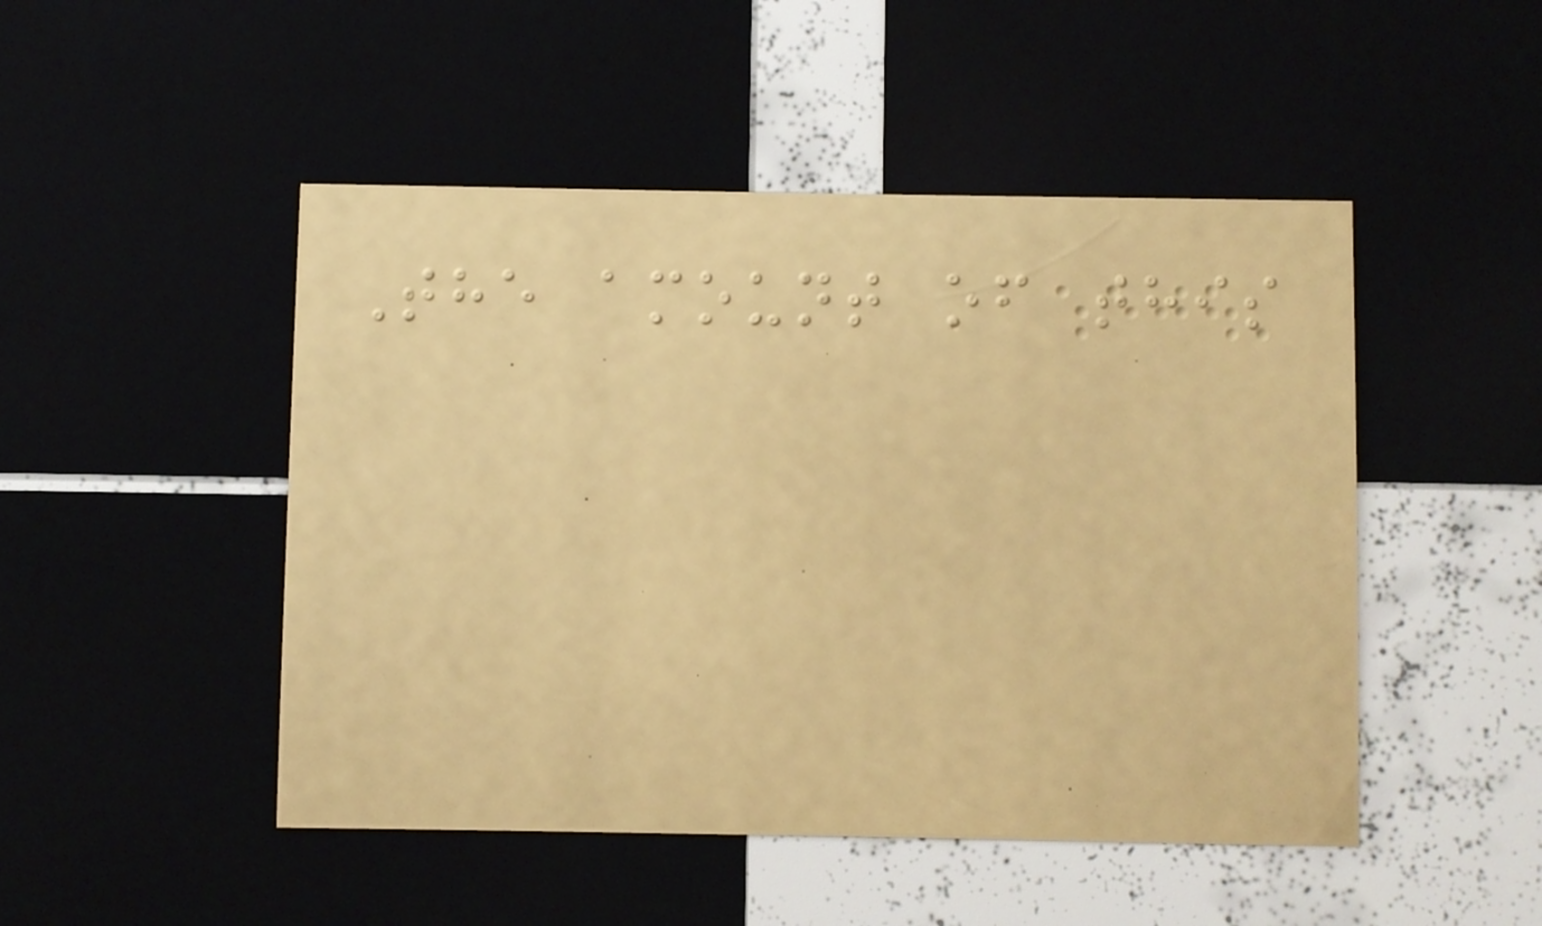The amount of this
